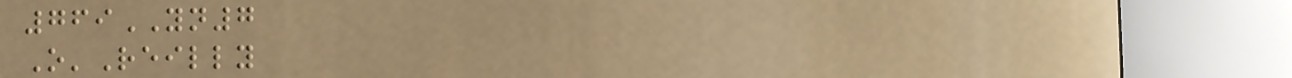769YN7
O'Reilly
